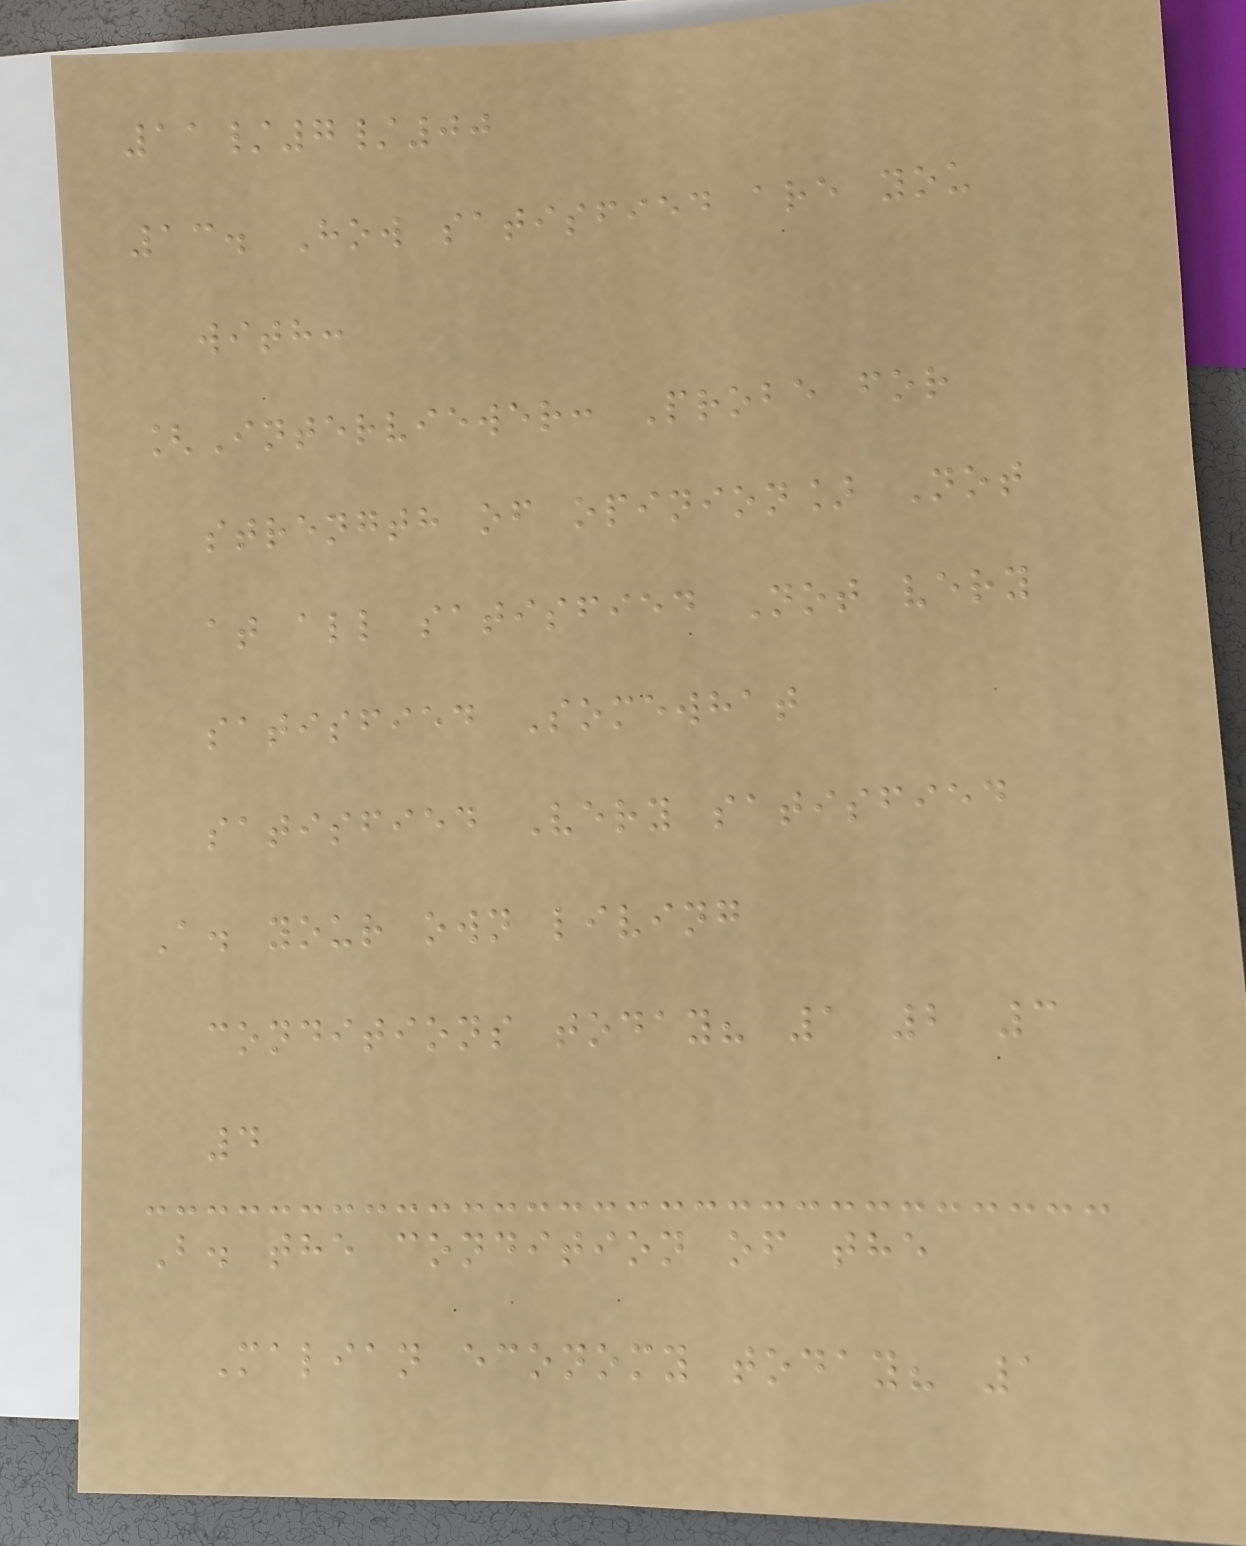11/7/00
13. How satisfied are you
with:
[Interviewer: Probe for
strength of opinion] Not
at all satisfied Not very
satisfied Somewhat
satisfied Very satisfied
A. your own living
conditions today? 1 2 3
4
B. the condition of the
Malian economy today? 1
